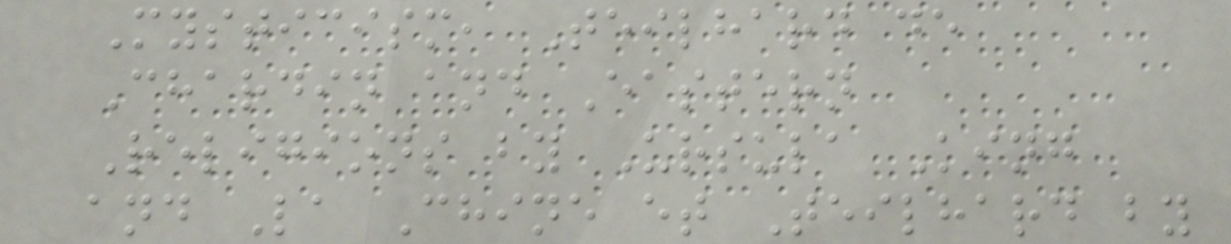Mysticism, Teilhard de
Chardin and Eastern
Religions by Ursula King
and La Chine et Teilhard by
